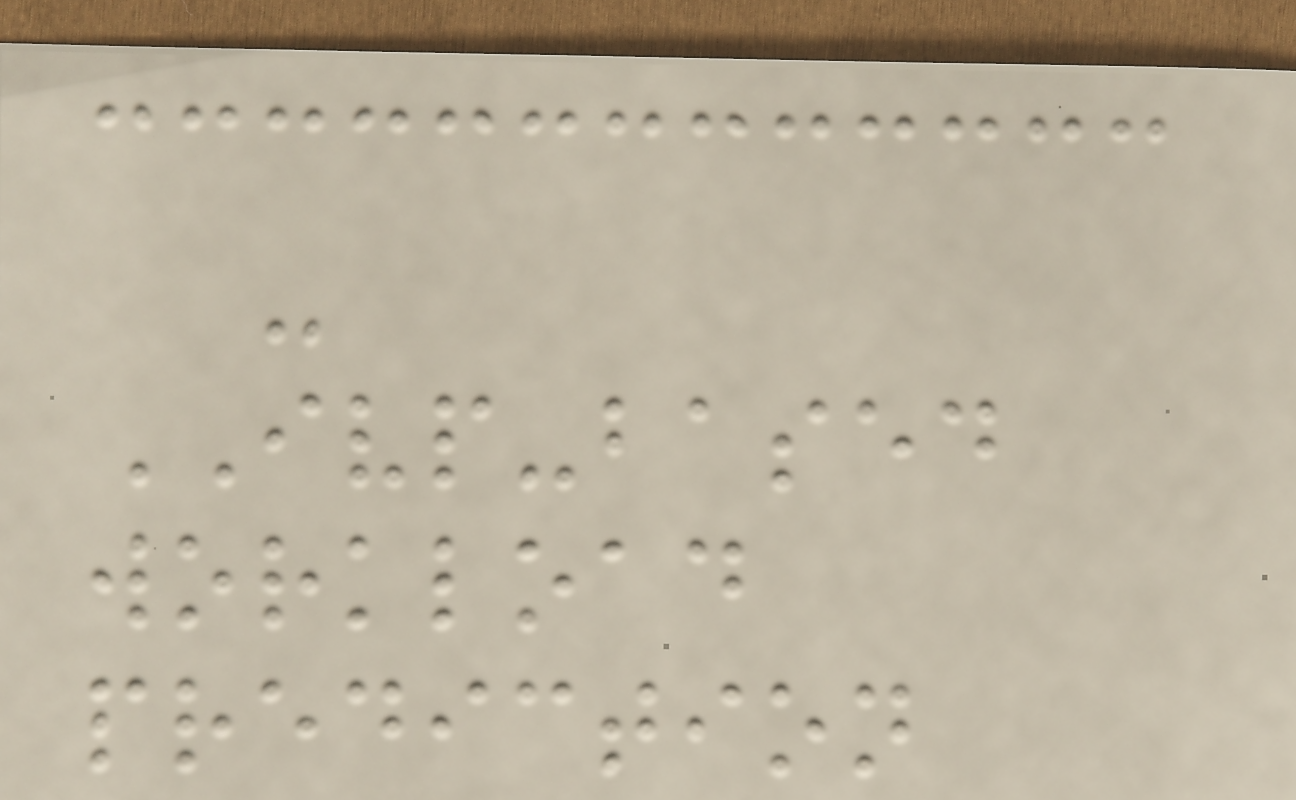-
IVP-based
workload
prediction
